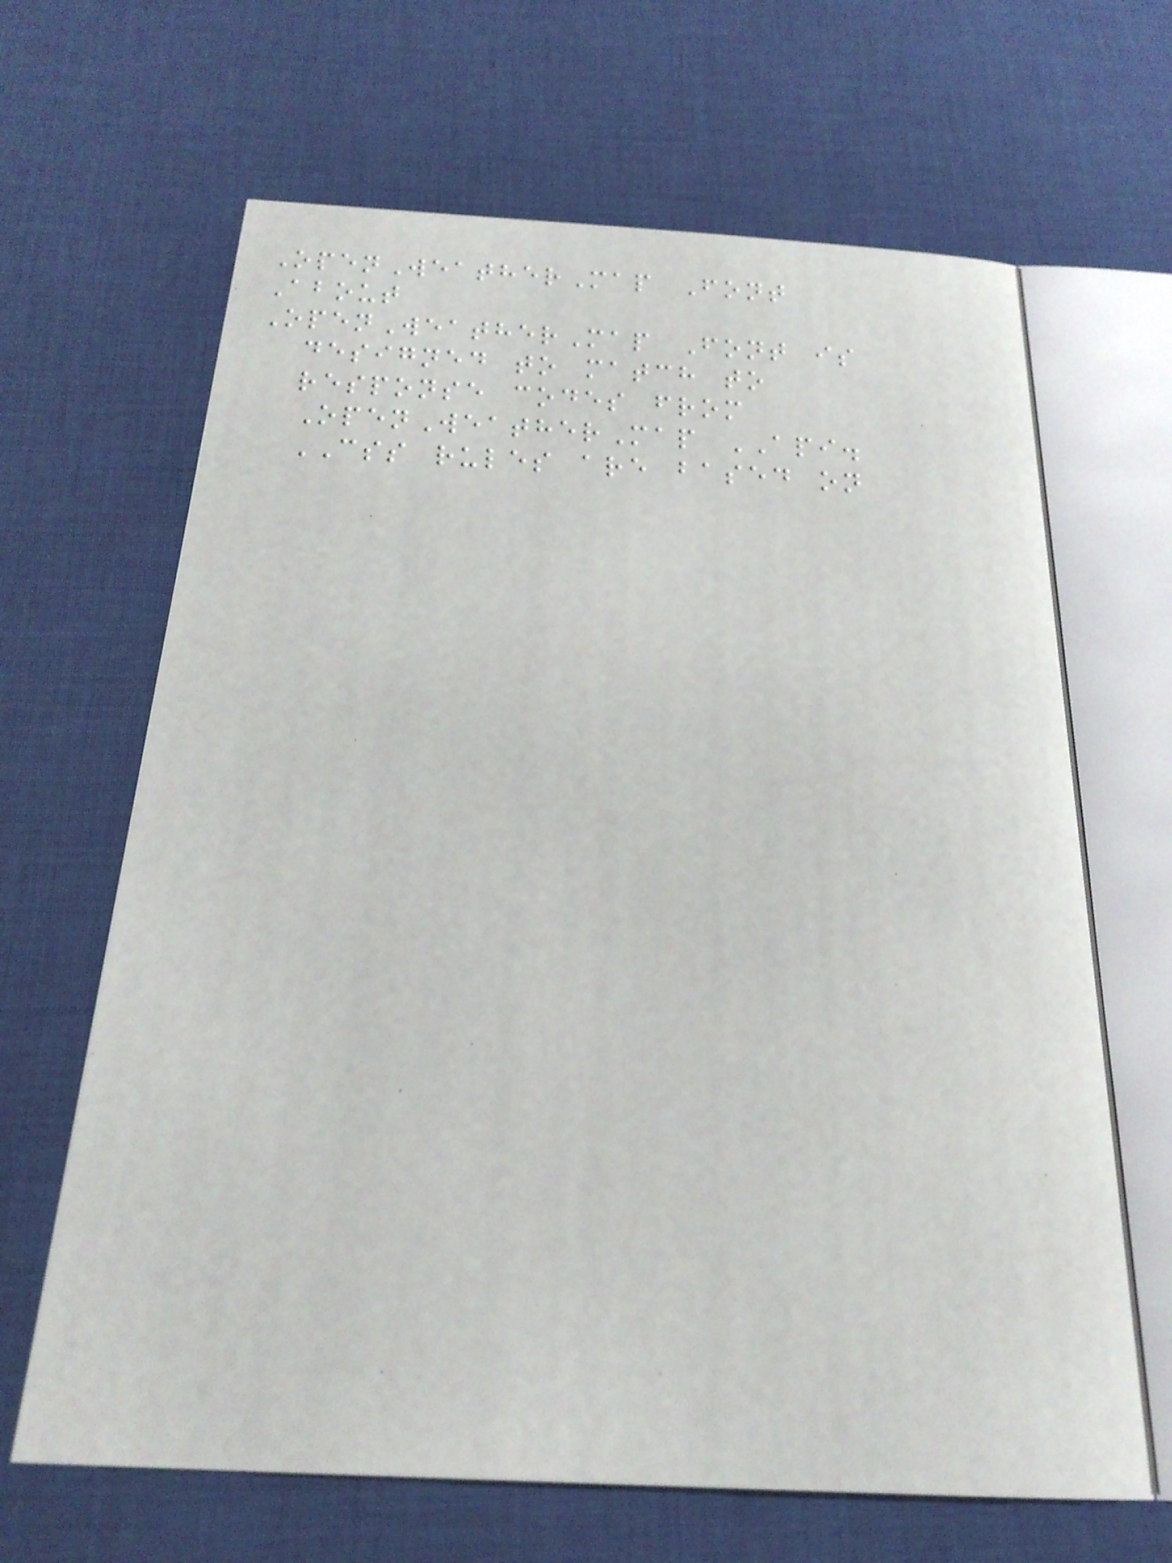OpenWeatherMap Font
About
OpenWeatherMap Font is
designed to match to
response codes from
OpenWeatherMap API.
CSS rules are based on
